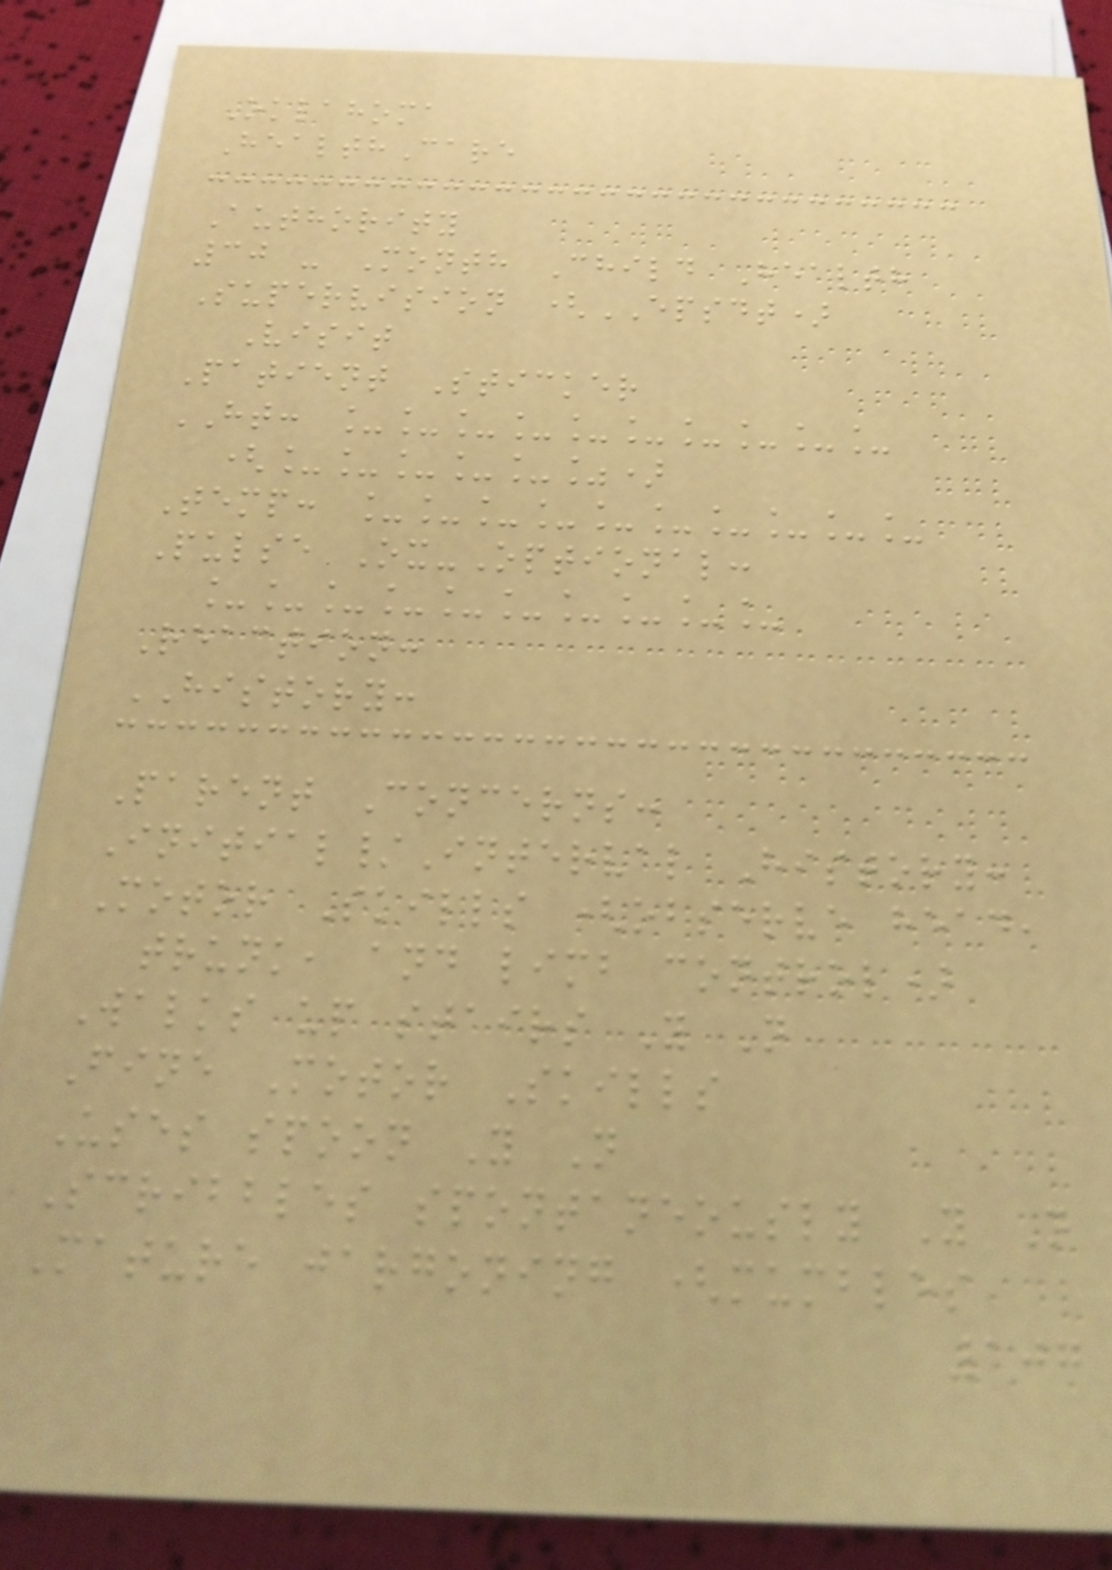Oklahoma
HealthCare
Authority
30 - Month Child Health
Supervision (EPSDT)
Visit
Patient Sticker
HT: __________
(_____%)
Temp: __________
Pulse Ox-Optional:
__________
Reaction:
HISTORY:
Parent Concerns:
Initial/Interval History:
Motor Skills (observe head,
trunk, and limb control)
Walks up stairs Y N
Fine Motor Skills
Uses spoon Y N
Scribbles spontaneously Y N
Mature jargoning (mumbles
107
